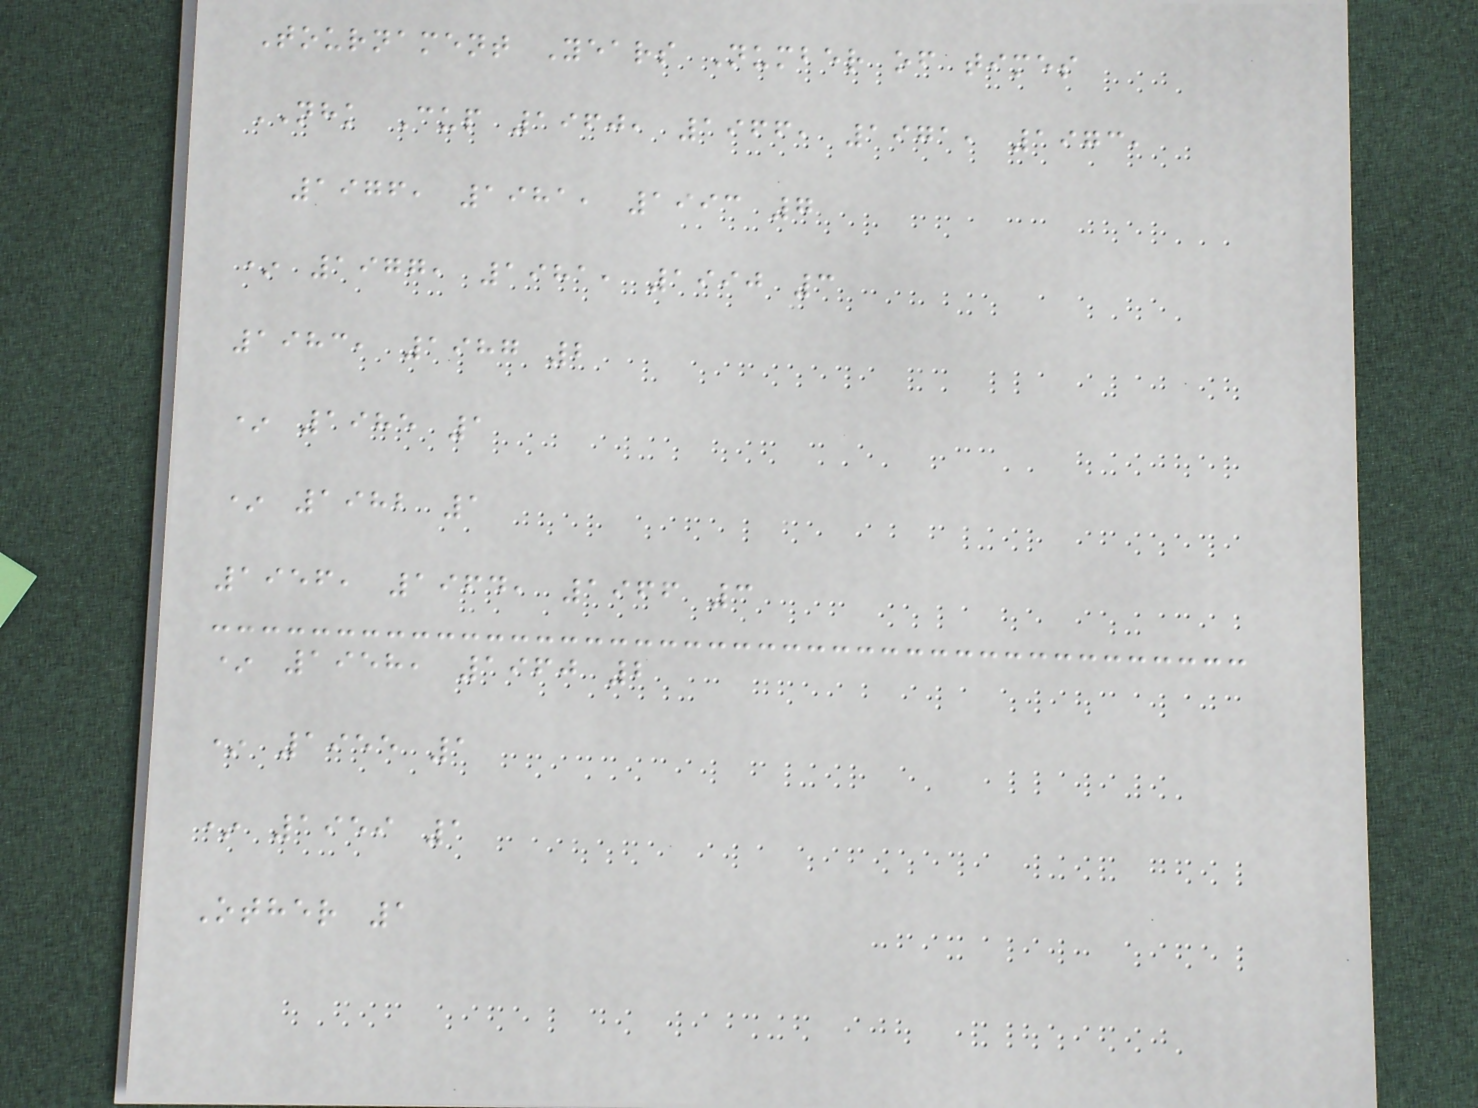Tournament Years Number of times
NHK Cup 1960, 1966, 1971, 1973,
1976, 1981, 1993 7
* 1977, 1981, 1990 3
1983, 1987 2
* 1985 1
* 1982 1
1956, 1964, 1966 3
* 1958, 1960 2
* 1955 1
* 1959 1
Other 1
